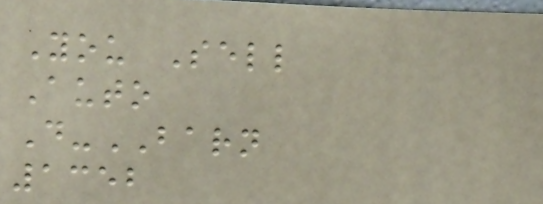You Sell
Auto
D-BARN
1352
